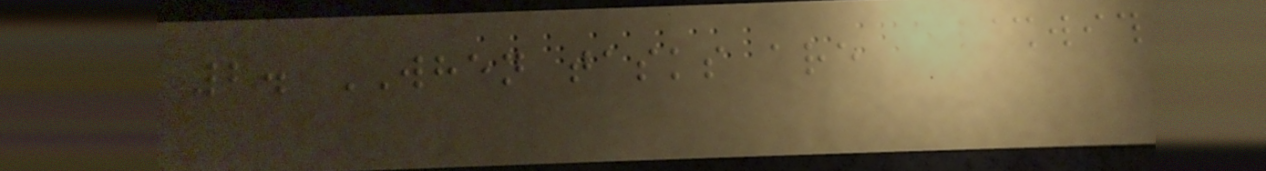2. WHEN tasks are
